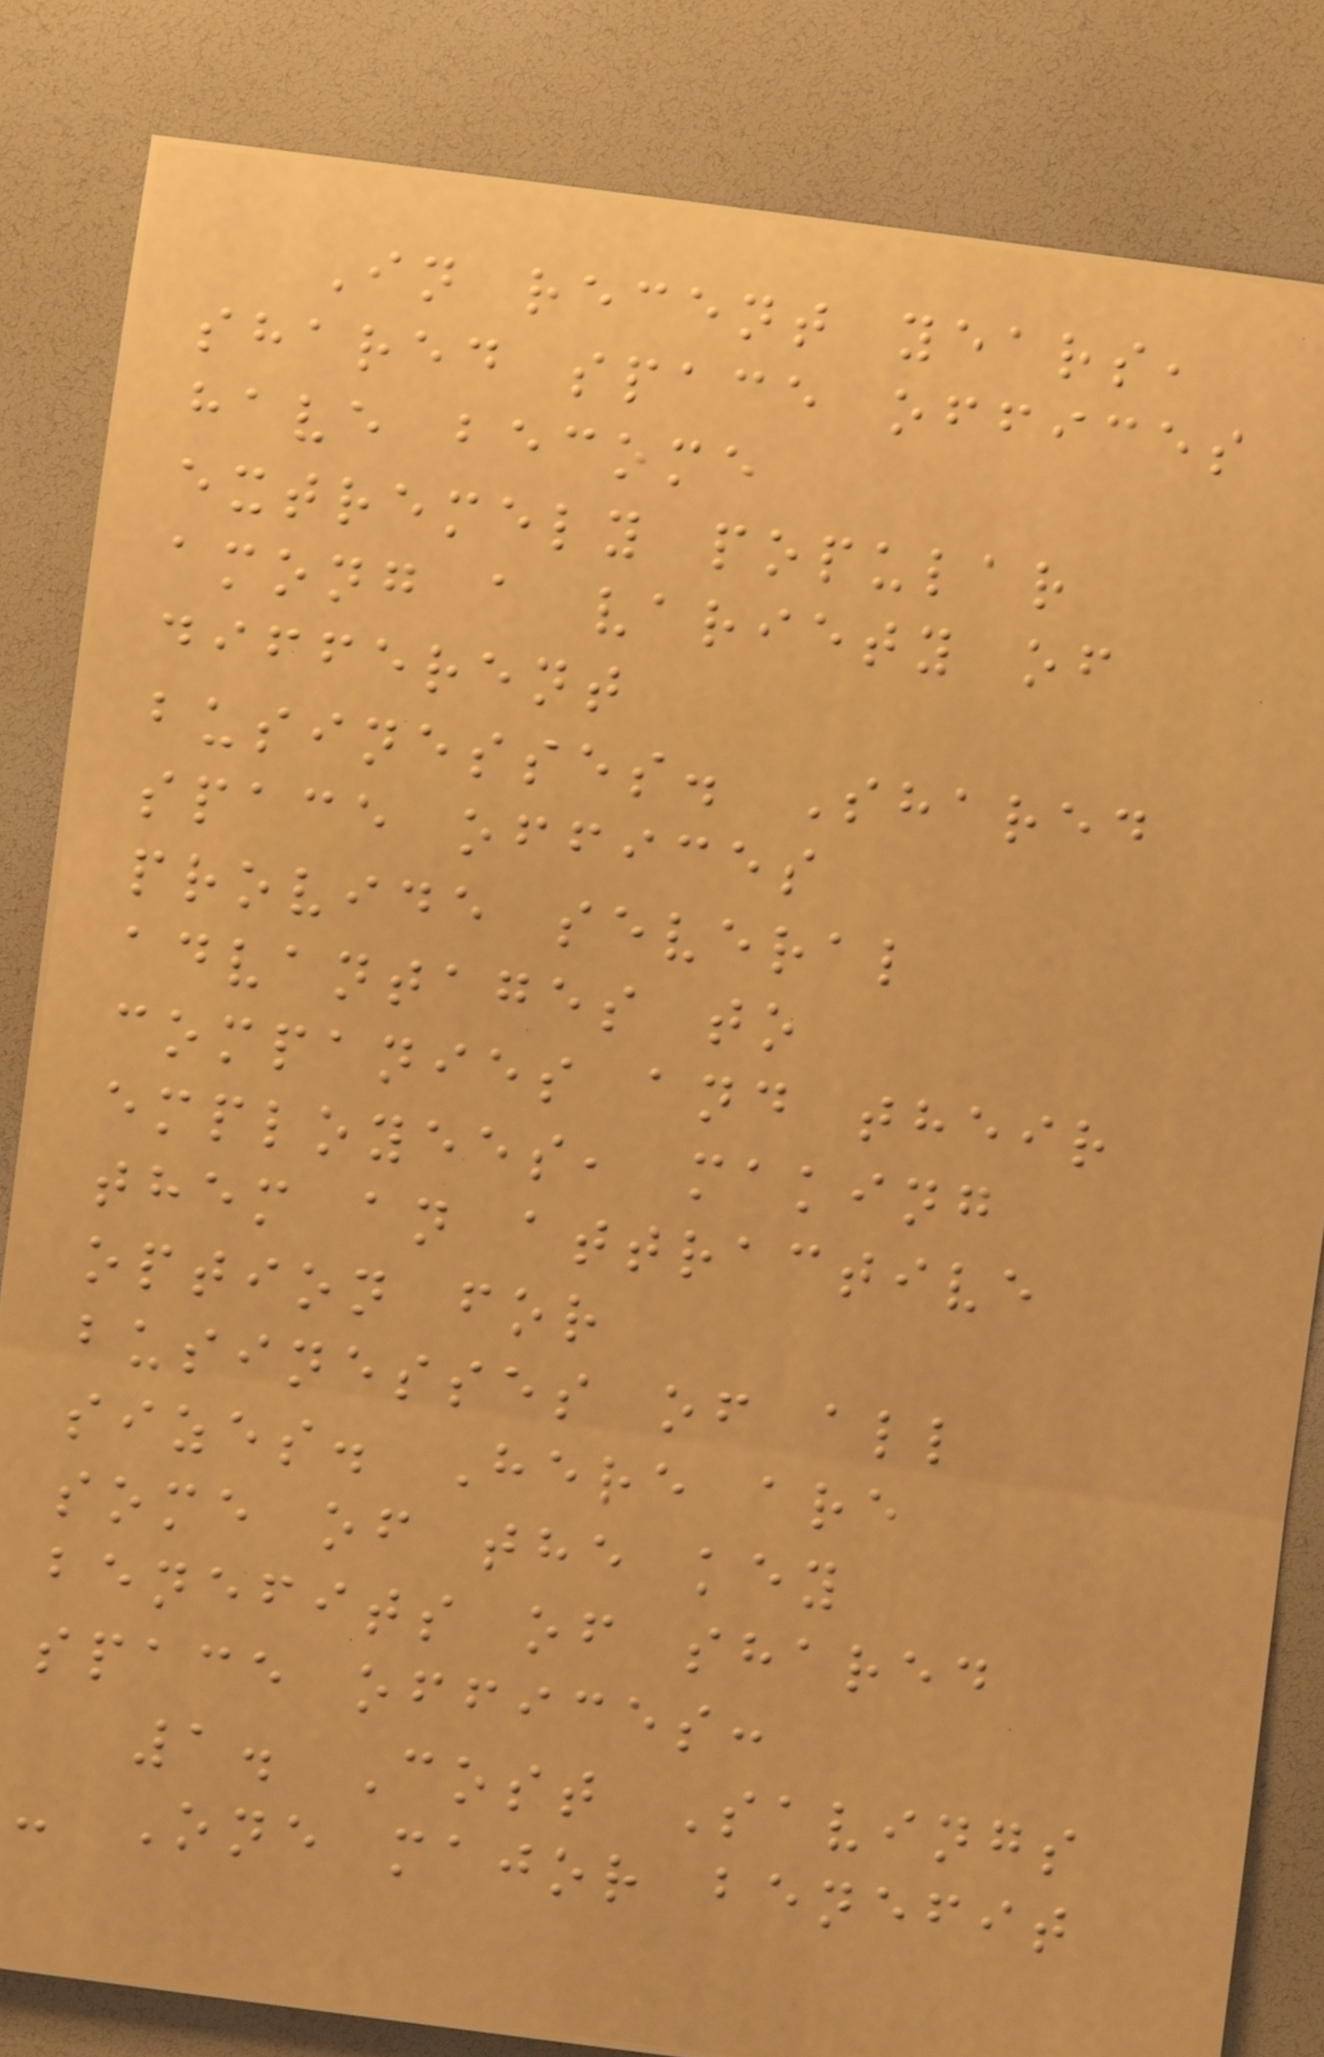In recent years,
shared space offices
have become
extremely popular
among a variety of
different
businesses. Shared
space offices
provide several
advantages to
companies and their
employees, making
them an attractive
option for
businesses of all
sizes. Here are
some of the key
benefits of shared
space offices:
1. Cost Savings
- One major benefit
